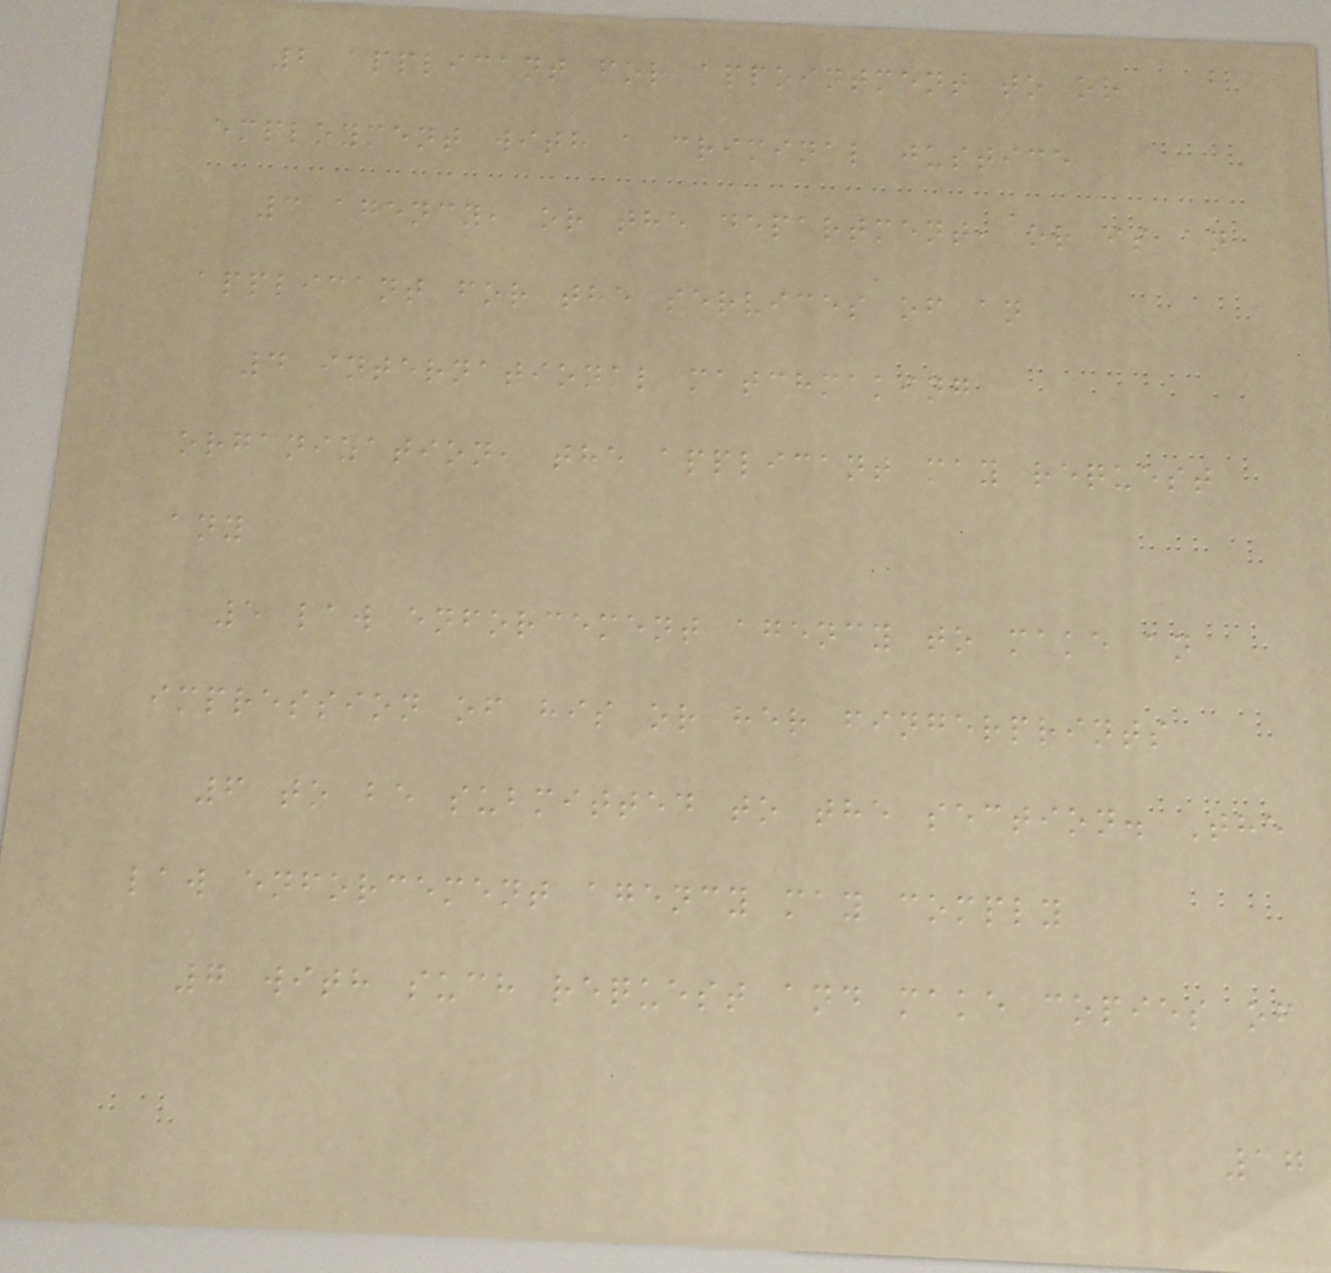2 applicant for appointment to or
employment with a criminal justice
3 agency, or the department, or is an
applicant for the services of an
4 international matchmaking
organization, the applicant may request
any
5 law enforcement agency to make an
impression of his or her fingerprints
6 to be submitted to the section. The
law enforcement agency may comply
7 with such request and make copies of
17
